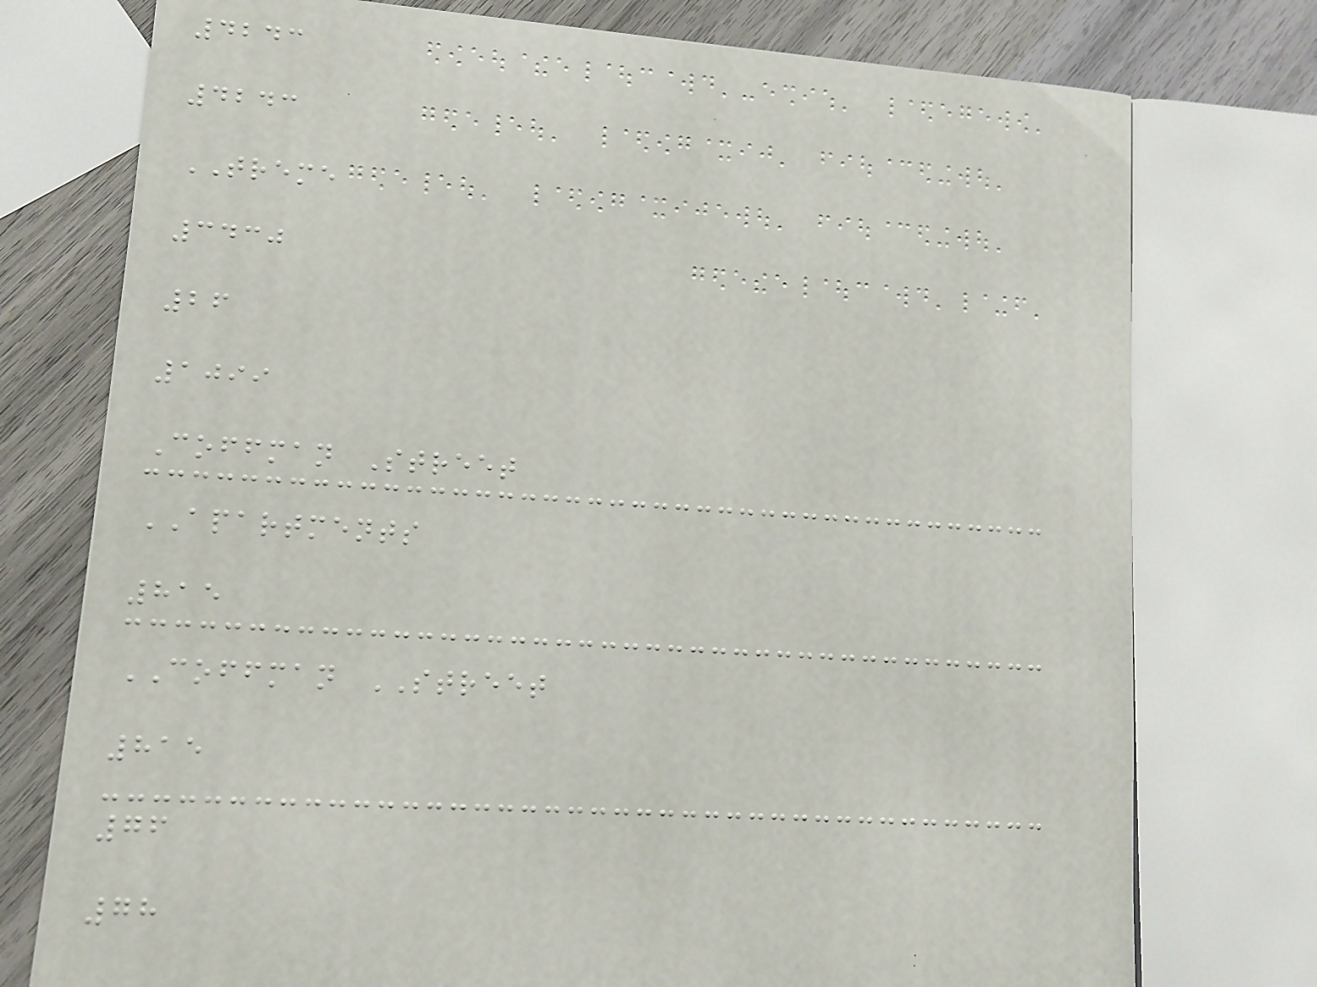4243
4243
TREME
3430
26
1099
Coffman Street
APARTMENTS
815
COFFMAN STREET
815
76
78
